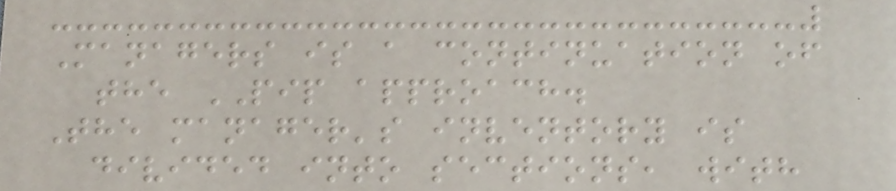Managers is a continuation of
the PIP approach.
The manager's inventory is
divided into sections, with
